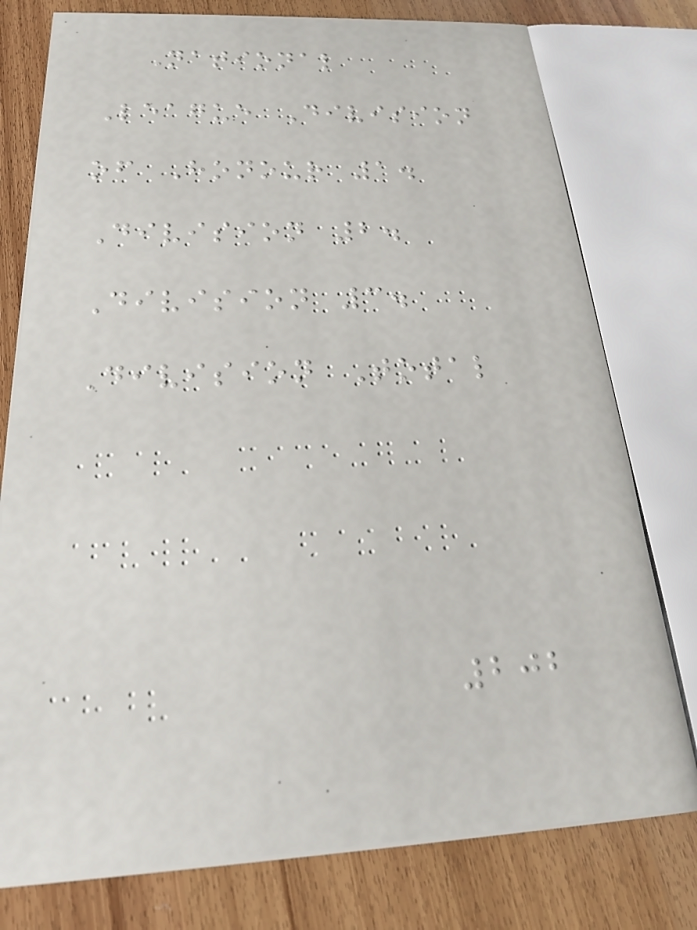National
League Division
of Honour 1.
Division 2.
Division 3.
Division Total
202
